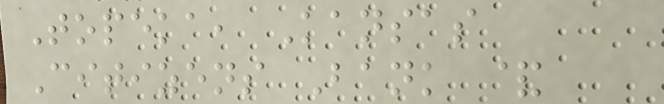Topeka, Kansas
Citizens Bank &
